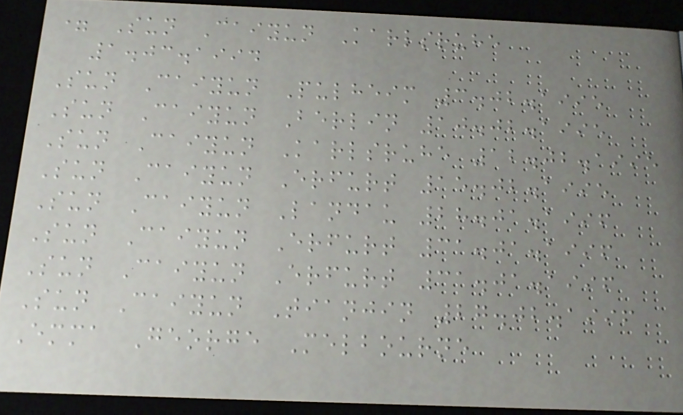= Sun Caiyun Karlsruhe
1.03.1994
Sun Caiyun Pulheim 3.02.1995
Sun Caiyun Berlin 10.02.1995
Sun Caiyun Karlsruhe 12.02.1995
Sun Caiyun Erfurt 15.02.1995
Sun Caiyun Landau 28.01.1996
Sun Caiyun Erfurt 31.01.1996
Sun Caiyun Erfurt 31.01.1996
Sun Caiyun Tianjin 27.02.1996
Emma George Melbourne
